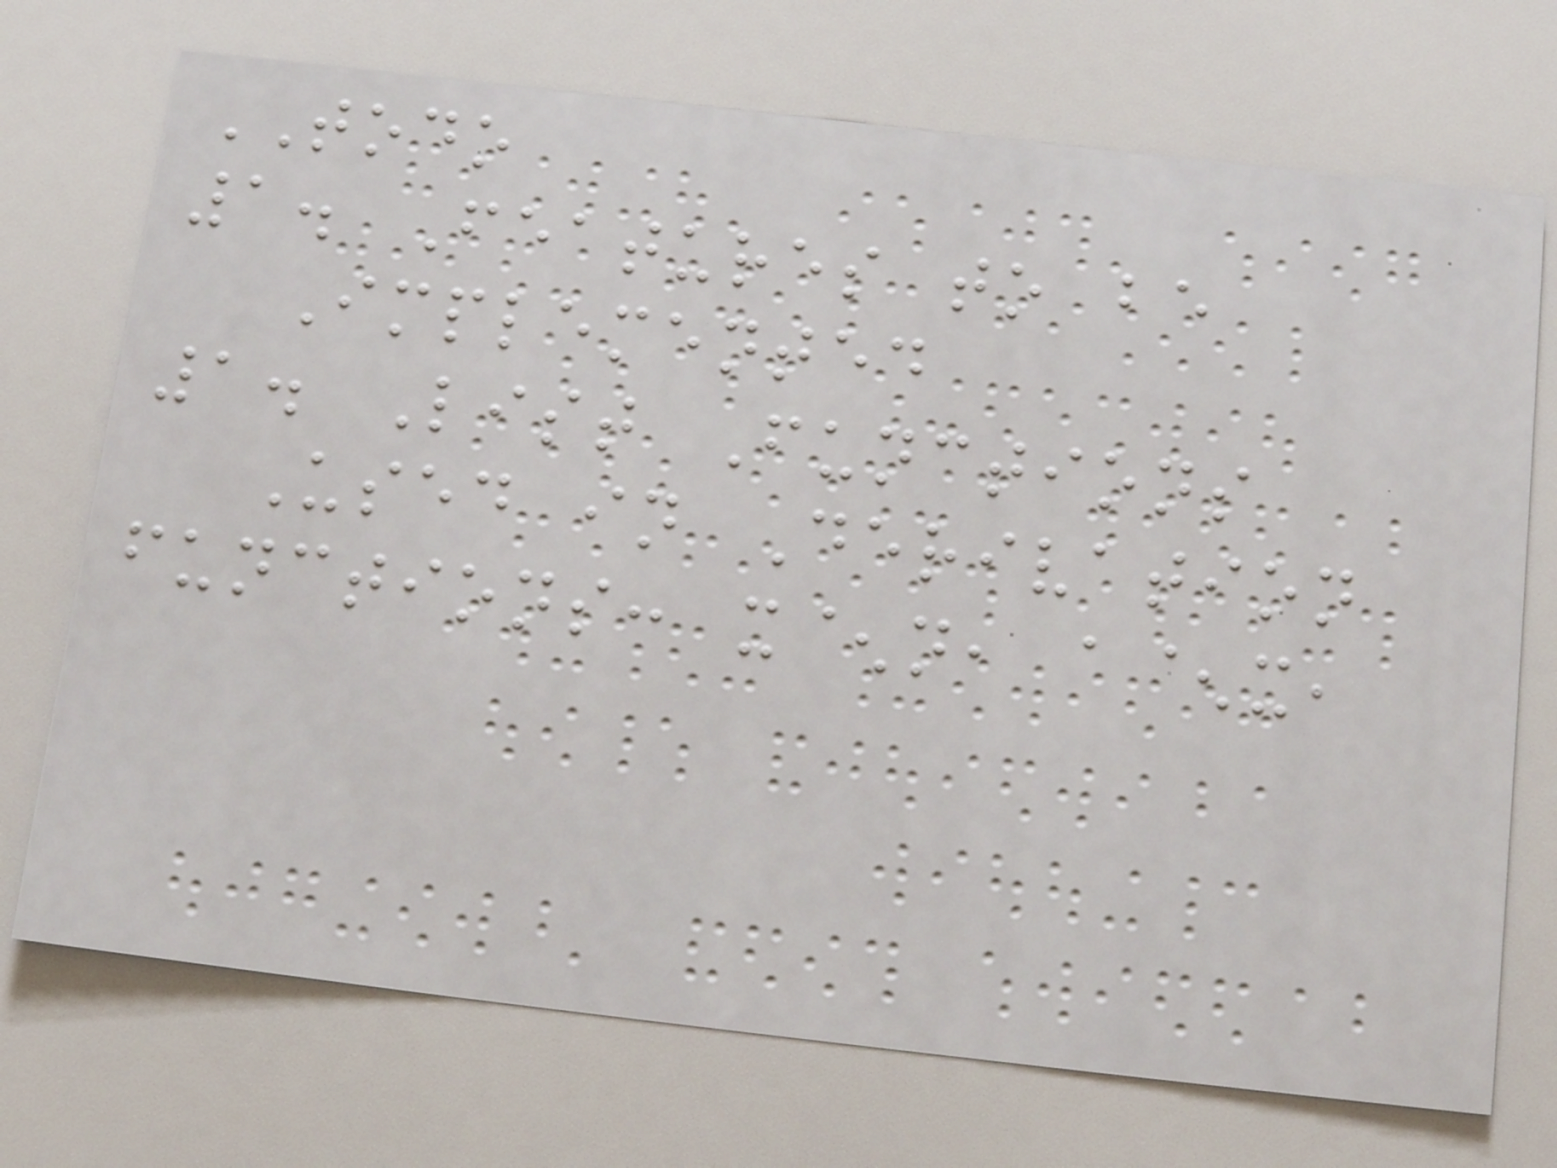TODO
1. Features to be
Implemented
1. List Functions
Used in Derivation
functions: x^n, a^x,
